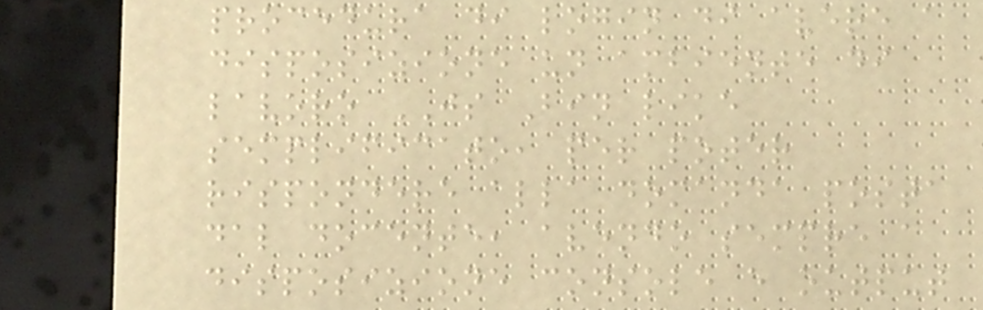procedura di login di avere a
disposizione un ambiente di
lavoro JS Bin like
semplificato, per poter
rispondere alla domanda posta
dal docente, avendo sempre a
disposizione console e output
